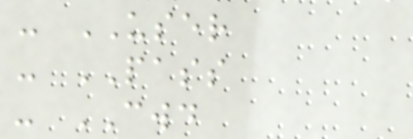- USER
- PASS
- CWD
